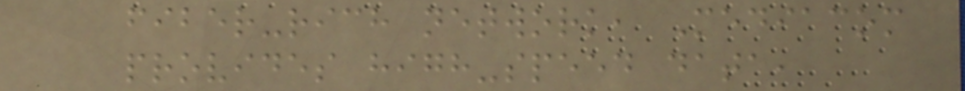fiber-rich network, Mediacom
provides high-speed data,
